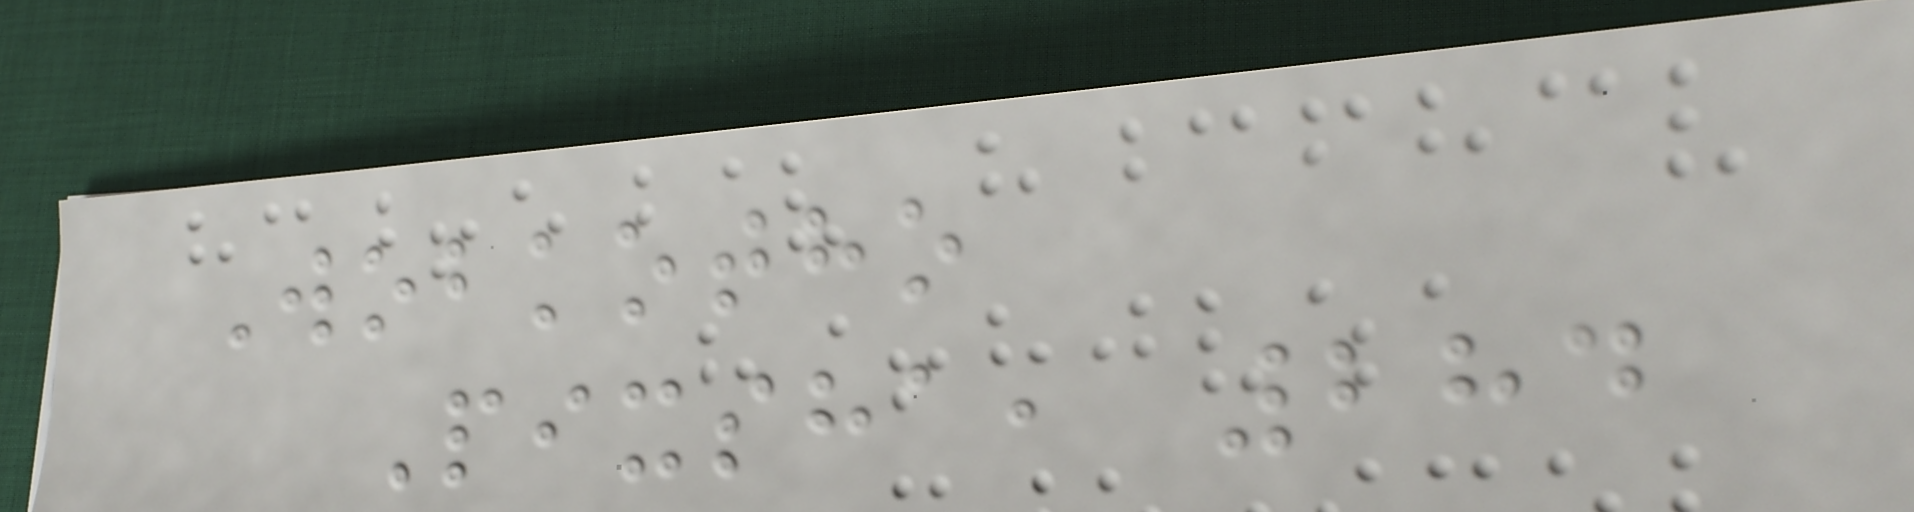Wobkotho
Pixsha, 284
